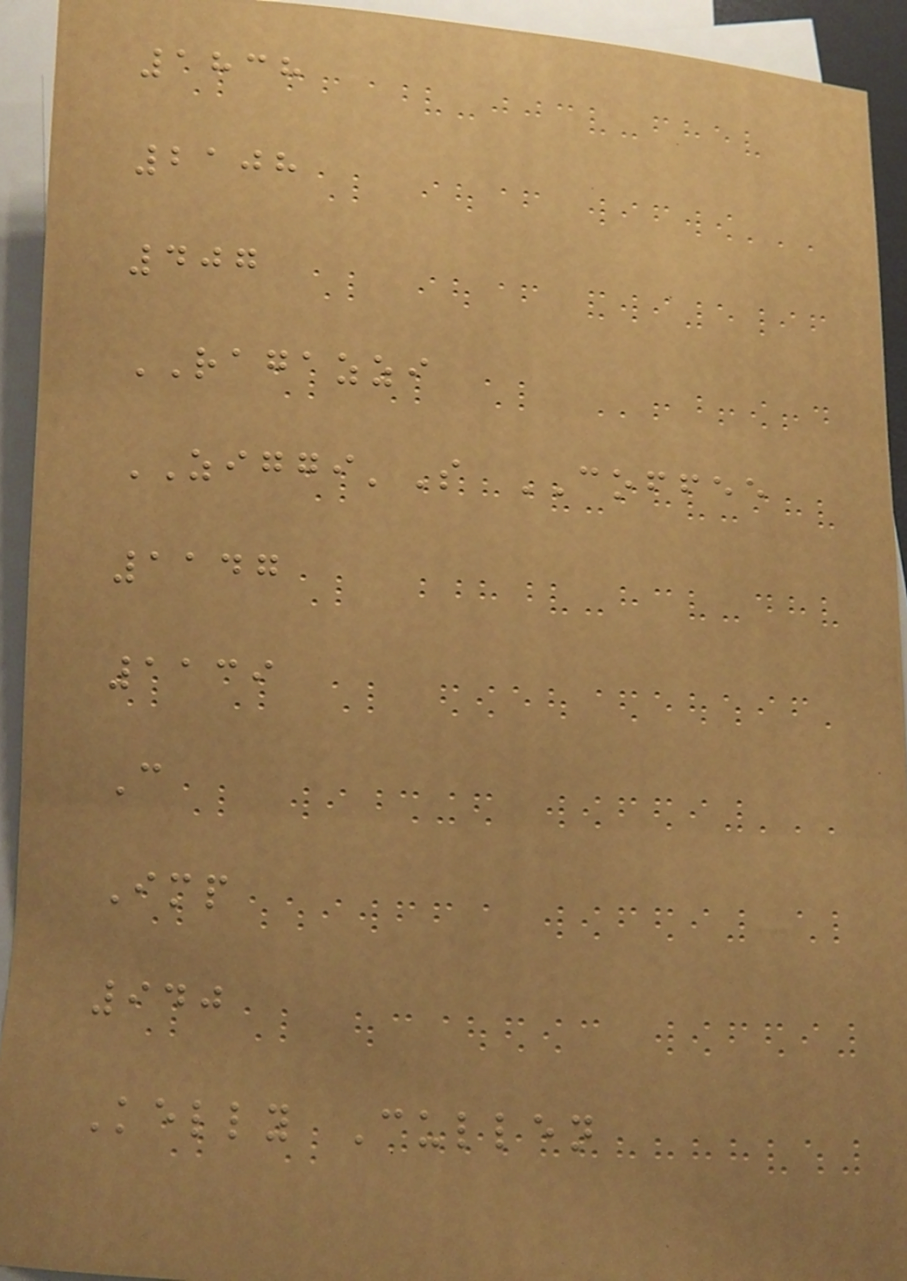1838
2108
407
RAGAZZI
ZIGGI'S COFFEE
1147
1139
C
Imp
940
Kelly Cullen
